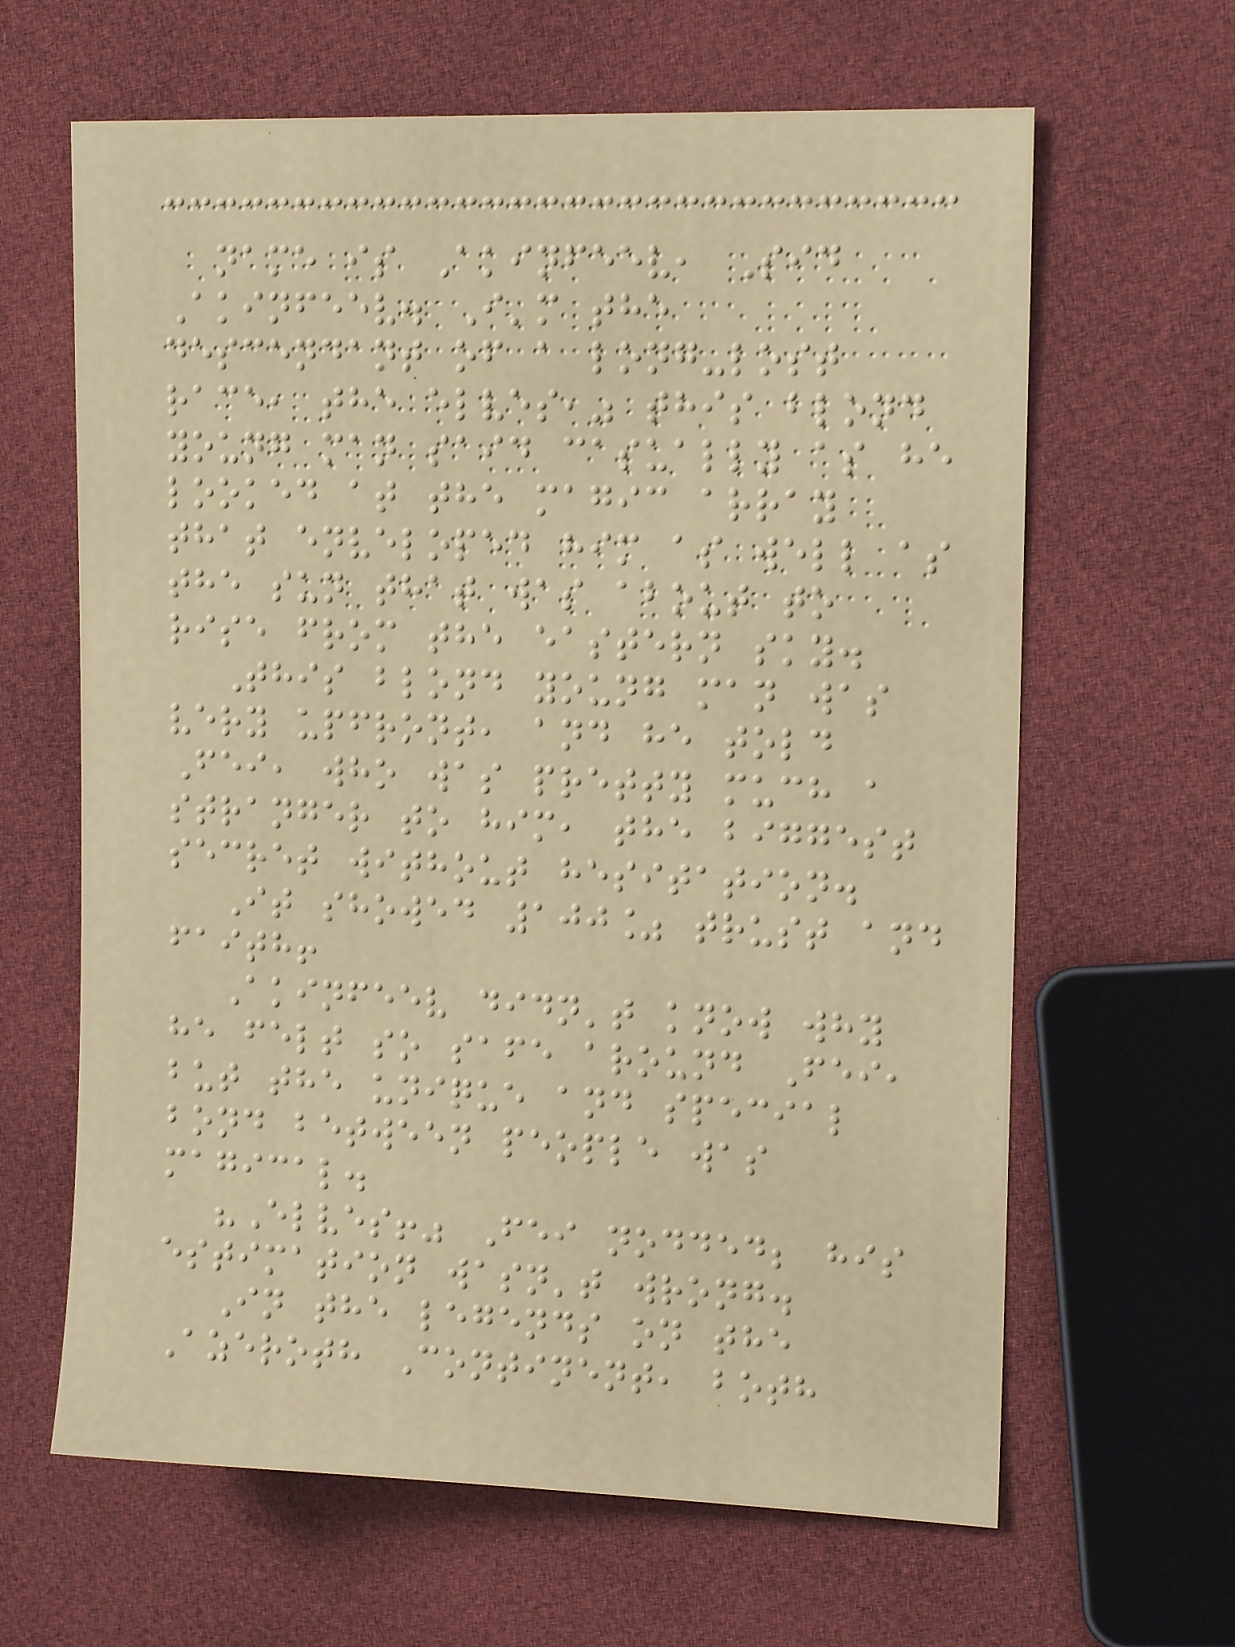name is Akinfeev, Sid
Akinfeev. I'm the
descendant of a long-lost
race, the elves," this blond
young man said casually as he
looked at the magic array
that enveloped him as well as
the sun that was about to
rise from the eastern sky.
This blond young man was
very upfront, and he told
Fei, who was pretty much a
stranger to him, the biggest
secret without hesitation.
It showed 100% trust and
faith!
Akinfeev didn't know why
he felt so safe around Fei,
but the unique and special
bond between people was
magical.
"Elves!" Fei nodded; his
estimation wasn't wrong.
In the legends on the
Azeroth Continent, both
